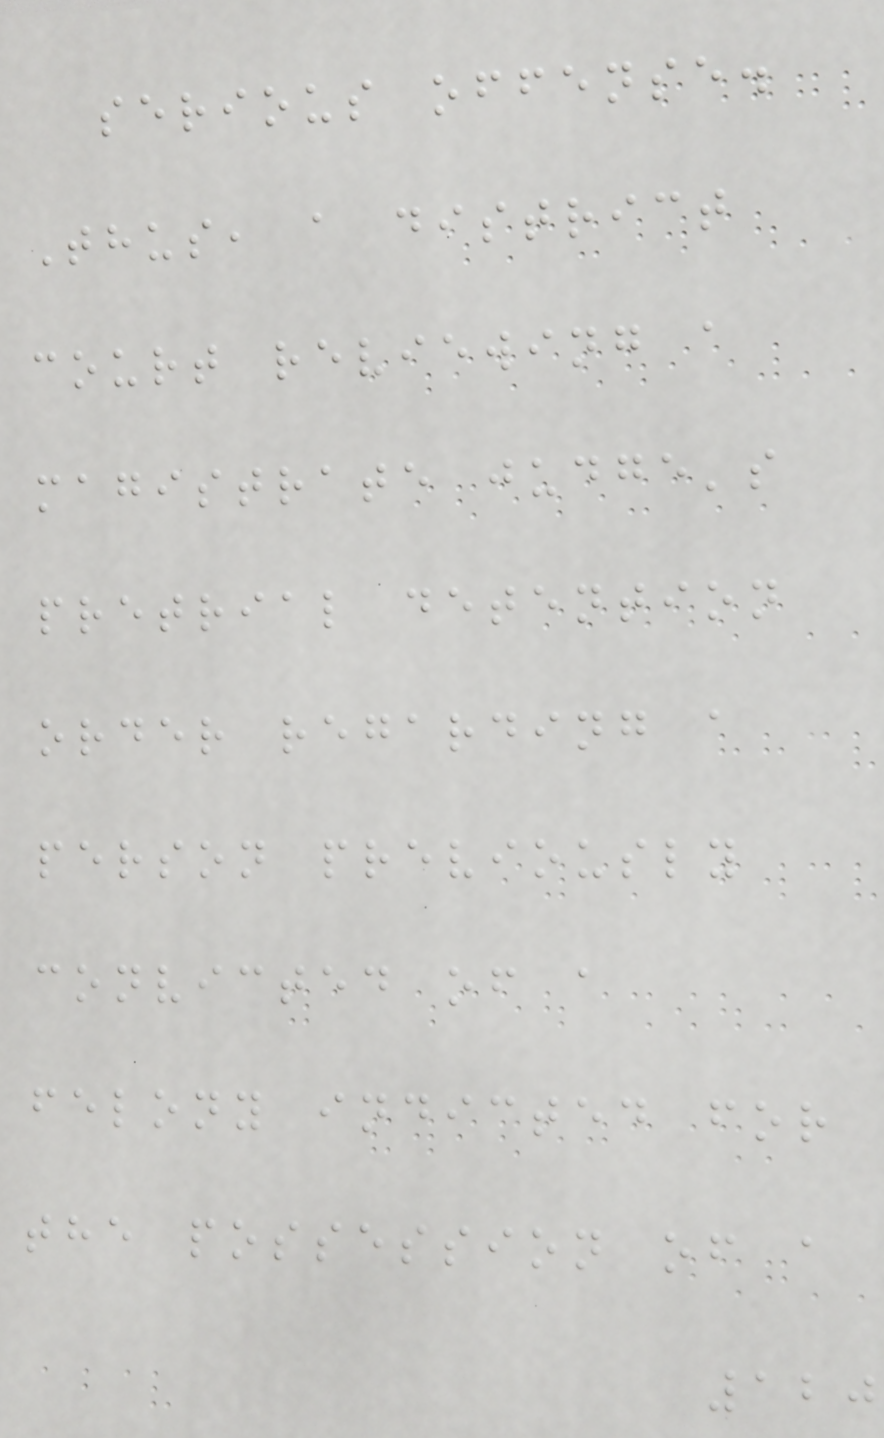serious offense.
Thus, a district
court reviewing a
magistrate judge's
pretrial detention
order regarding a
person previously
convicted of a
felony indicted for
the possession of a
120
